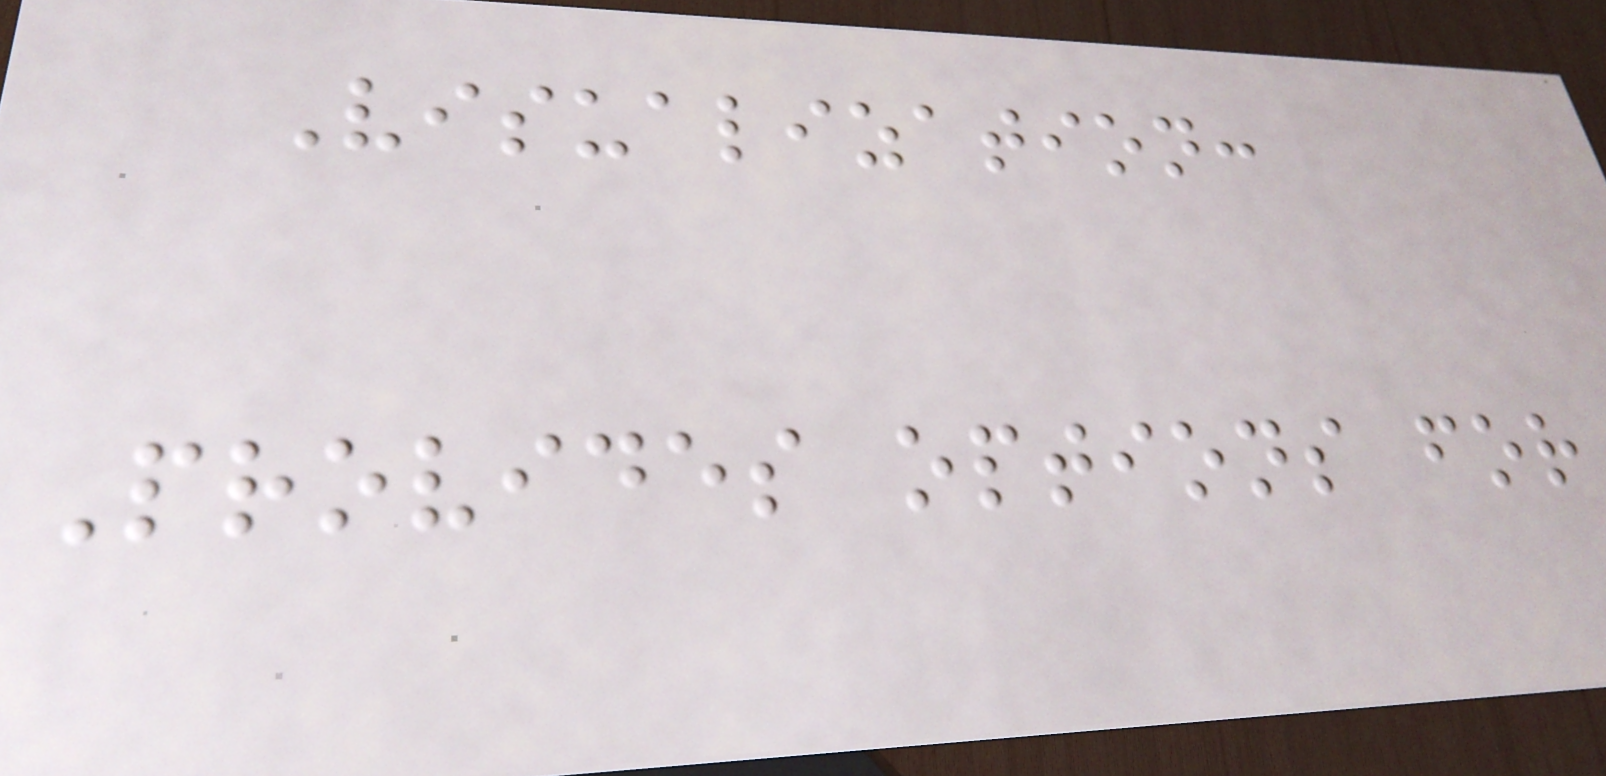Visualization:
Provides options for
